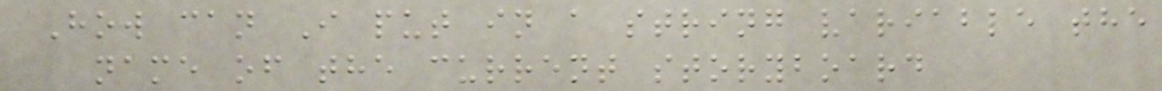How can I put in a string variable the
name of the current storyboard
